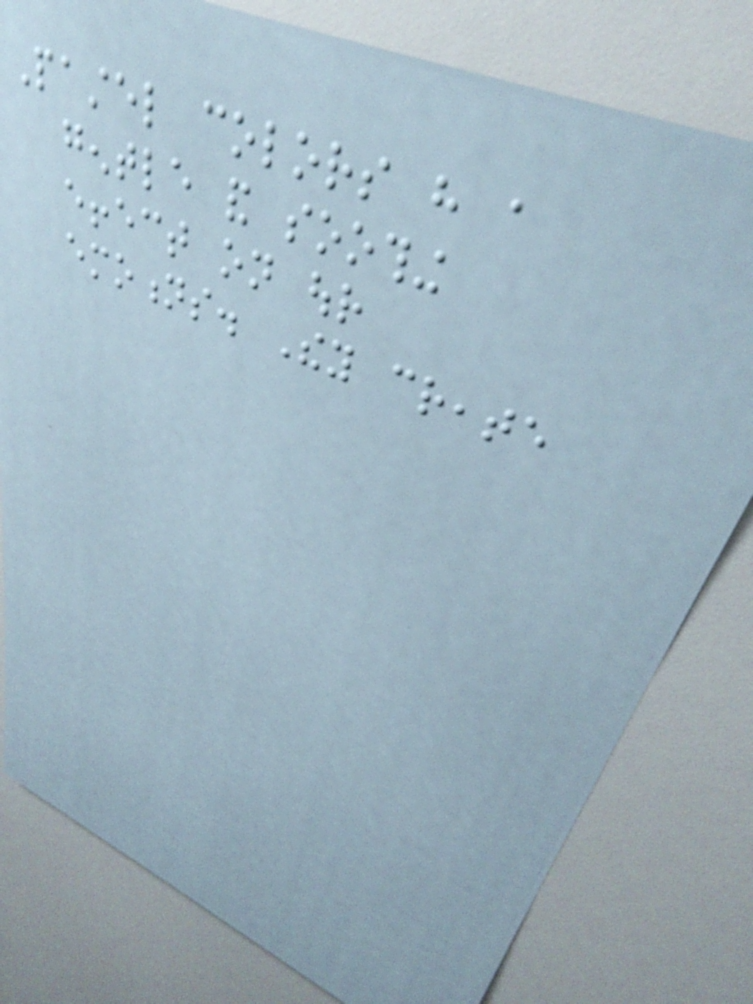Pastel colors have a
gentle and soothing
effect on our
emotions. They create
